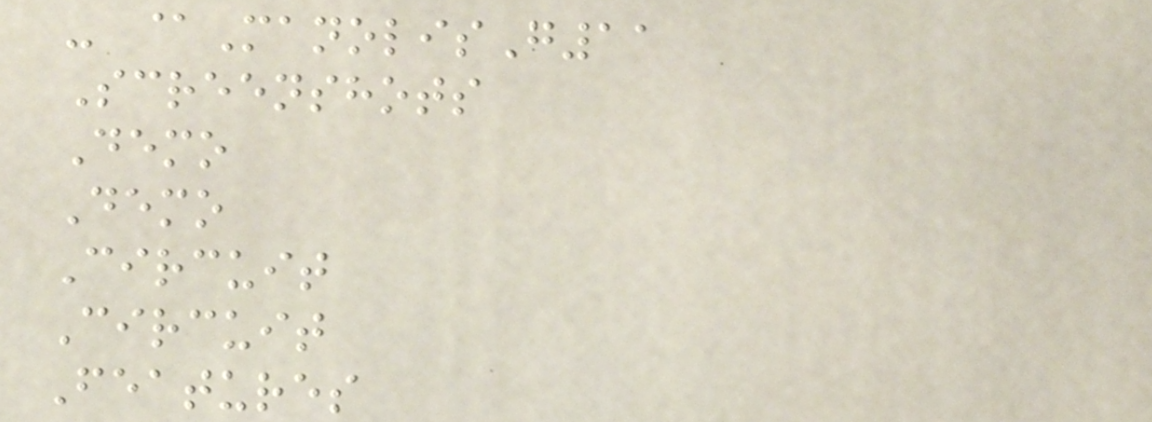- @ManolisG11
Screenshots
Demo
Demo
Circuit
Circuit
Features
